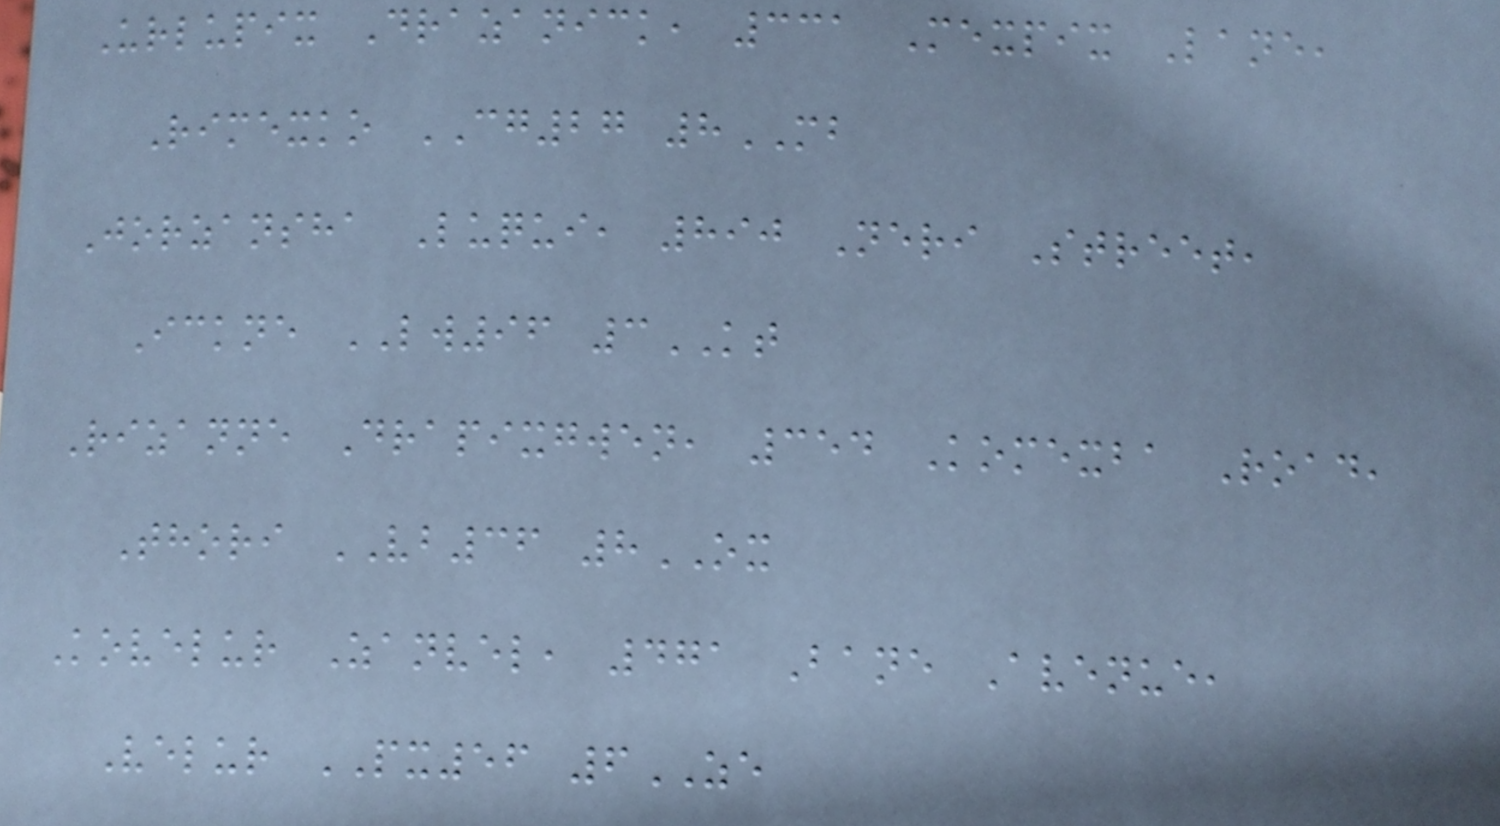Urlupix Drazanick, 331 Mexpix Lane,
Rimexko CG27 8MB
Jorzansha Luqui, 890 Neri Street,
Ickne LW96 3KT
Rizanne Drapixgwen, 354 Komexba Road,
Thori VB36 8OX
Kovelur Zanvel, 471 Bane Avenue,
Velur PX56 6ZE
